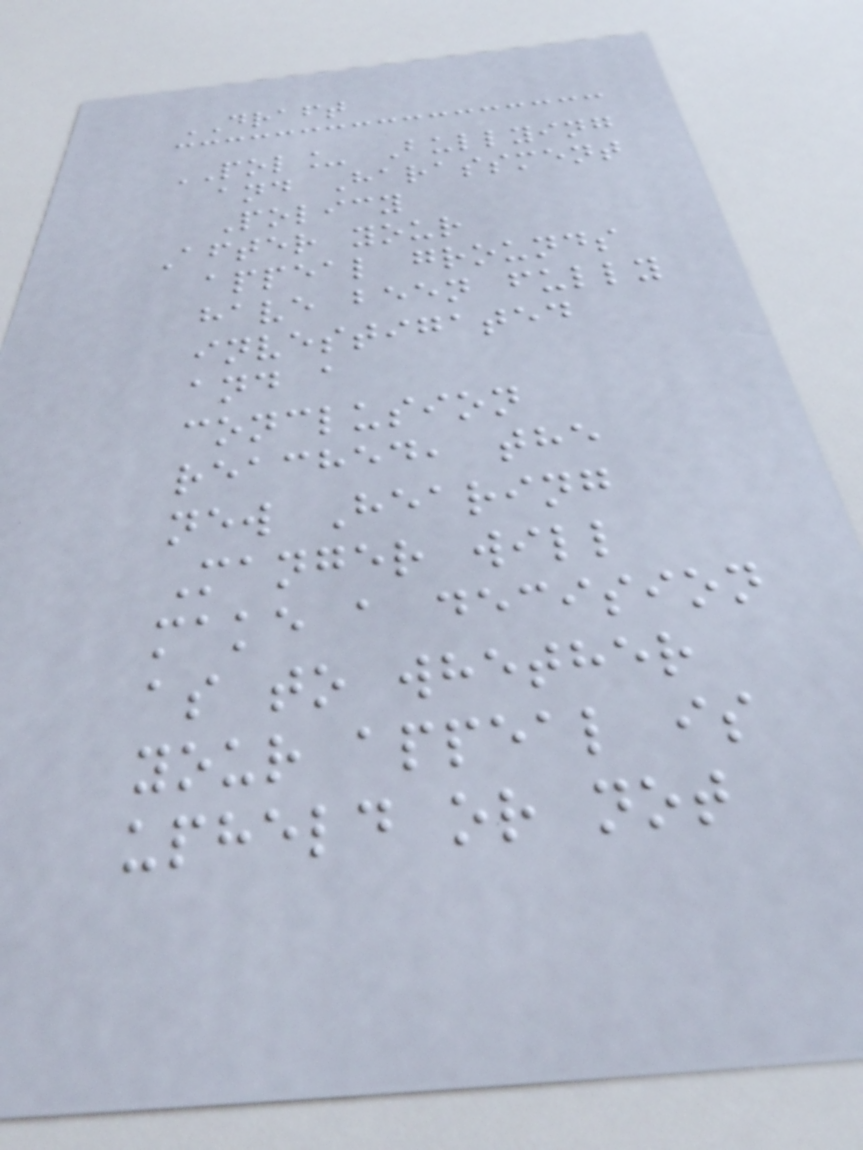DRAFT
POL_ Bullying
and Harassment
Policy
After your
appeal grounds
have been fully
investigated
and a
conclusion
reached, the
new Hearing
Manger will
make a decision
as to whether
your appeal is
upheld or not
